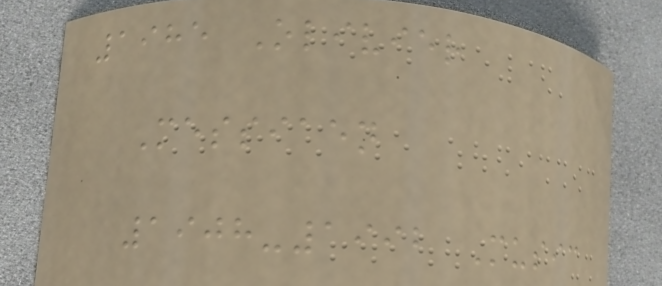1985 Olivier
Messiaen
1908-1992 Music
